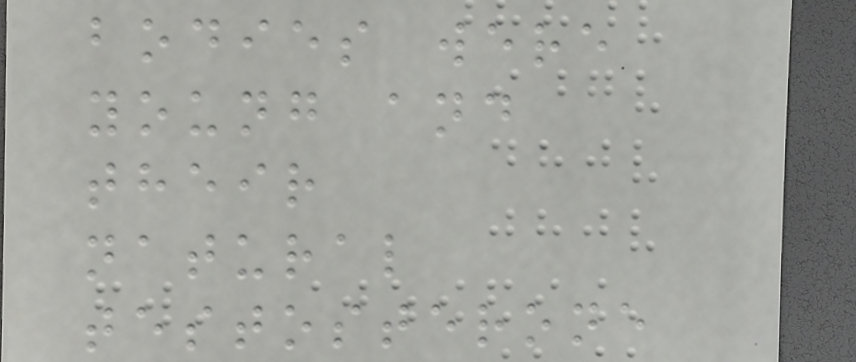bodies were
young and
their
natural
testosterone
